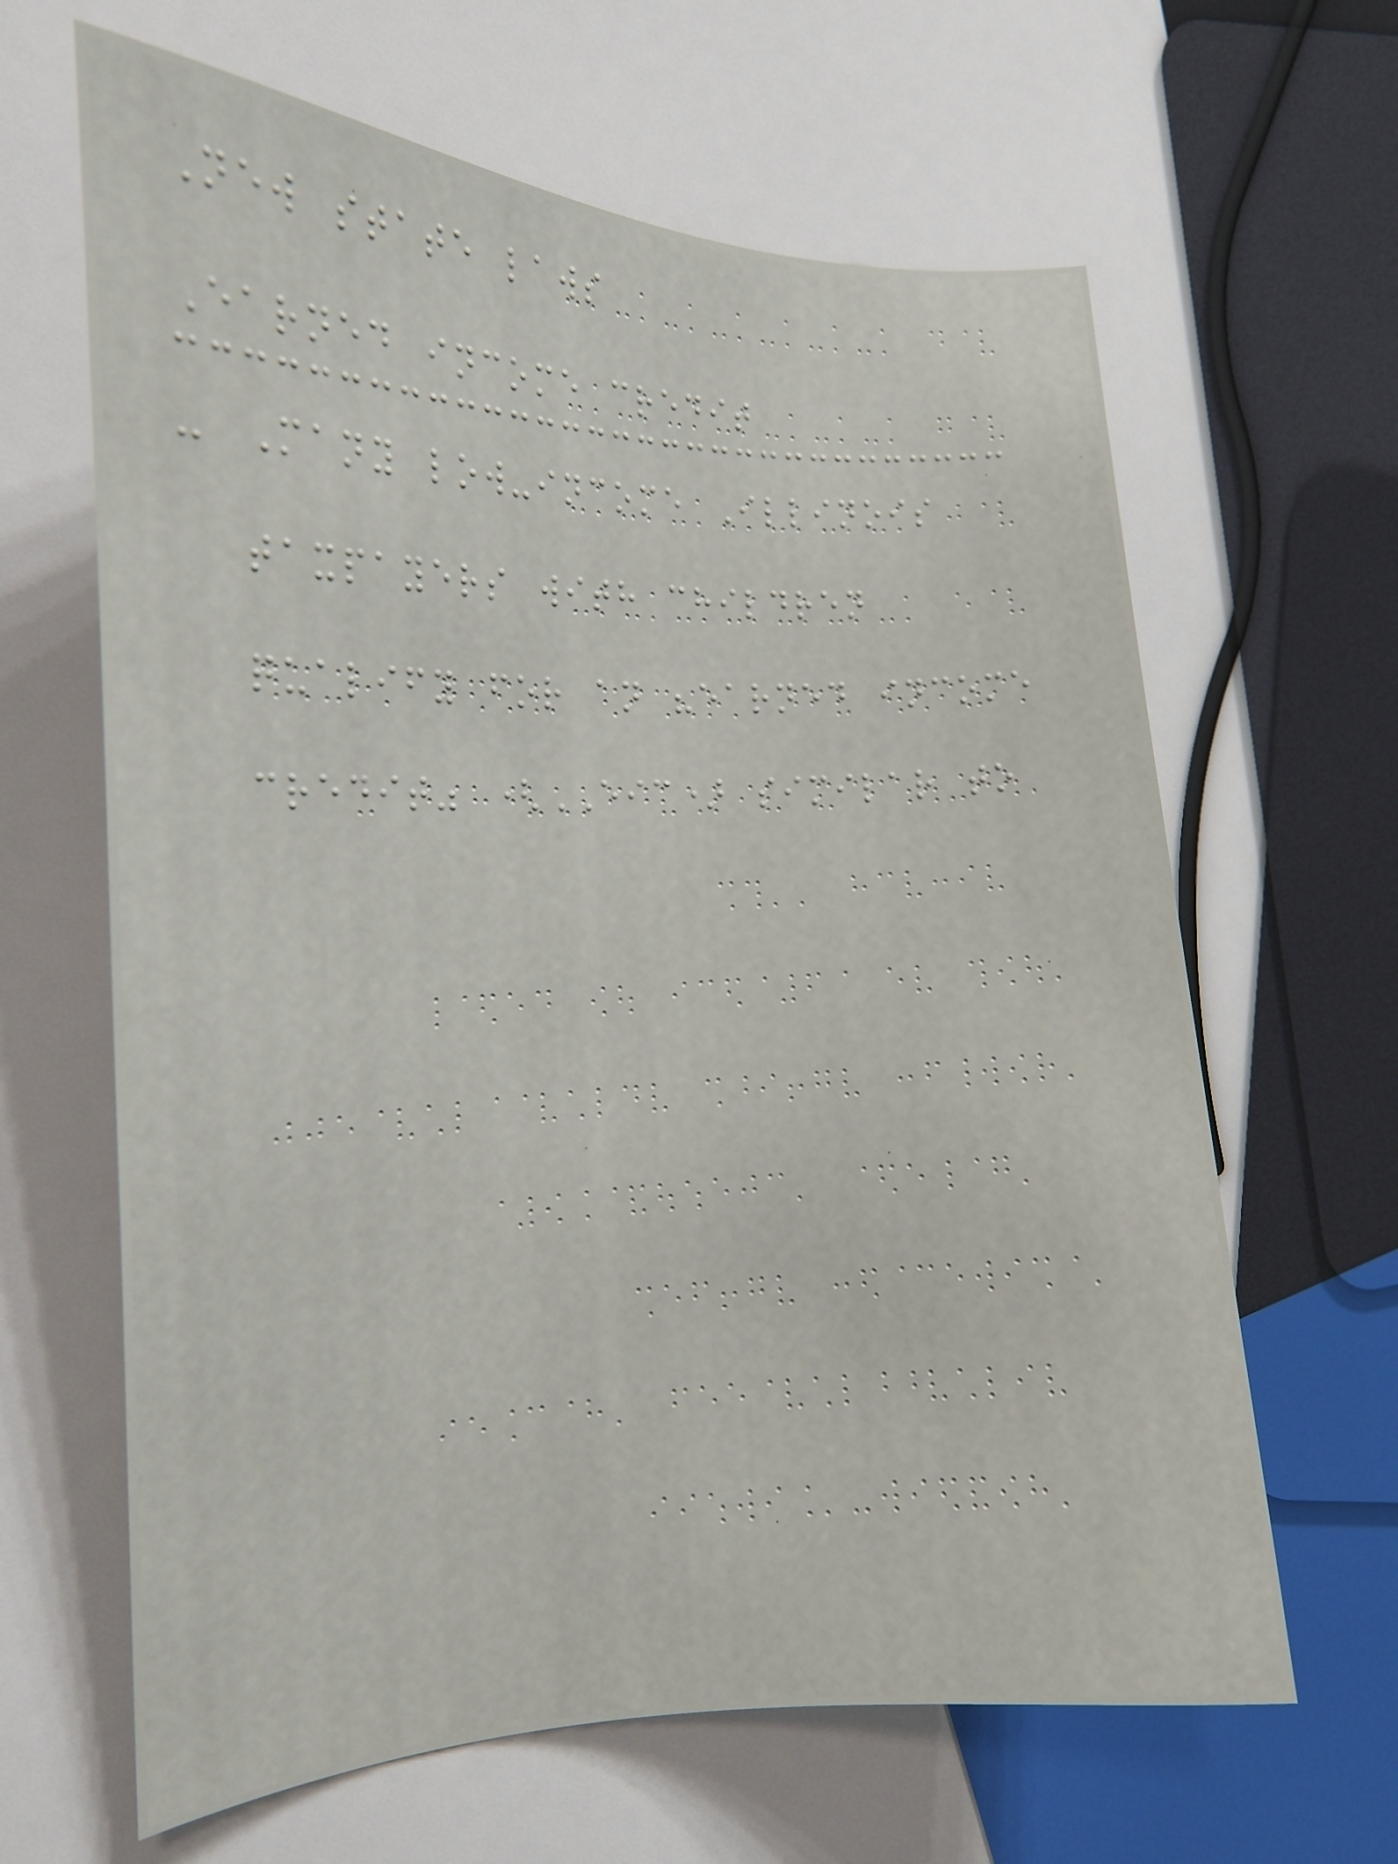New state laws
Earned income credit
- Many low-income Illinois
taxpayers with children
qualify for an "earned income
credit" (EIC) similar to
